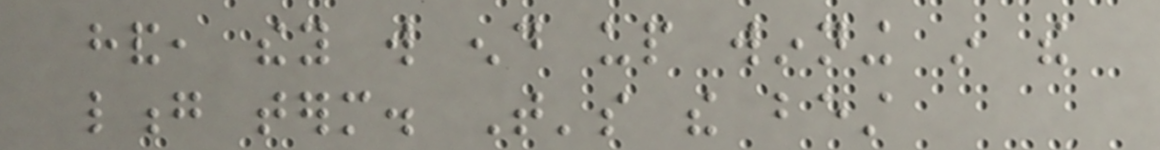hand, they will end up winning in the
long term. That's the best
